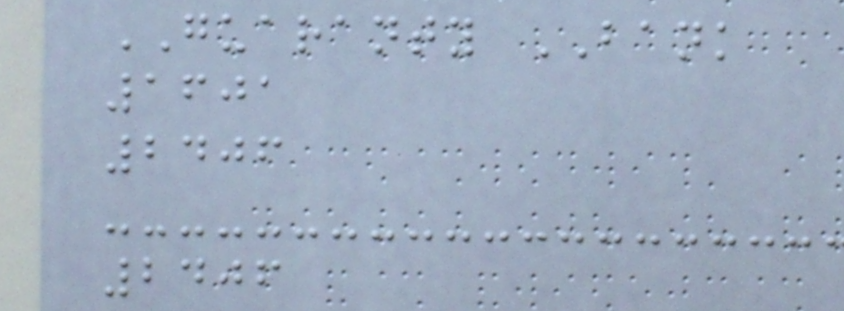GUARANTY BANK
1601
2406
2406
